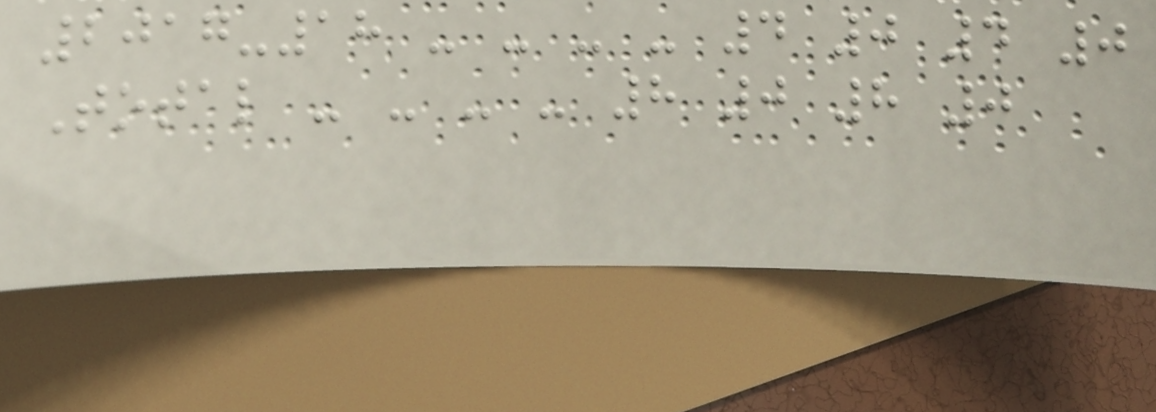2017-18 - - - - 4 0 4 0
Total - - - - 8 0 8 0
